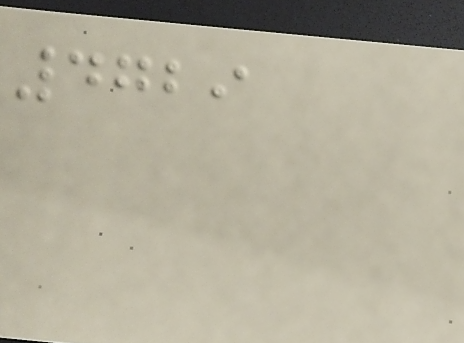4729
